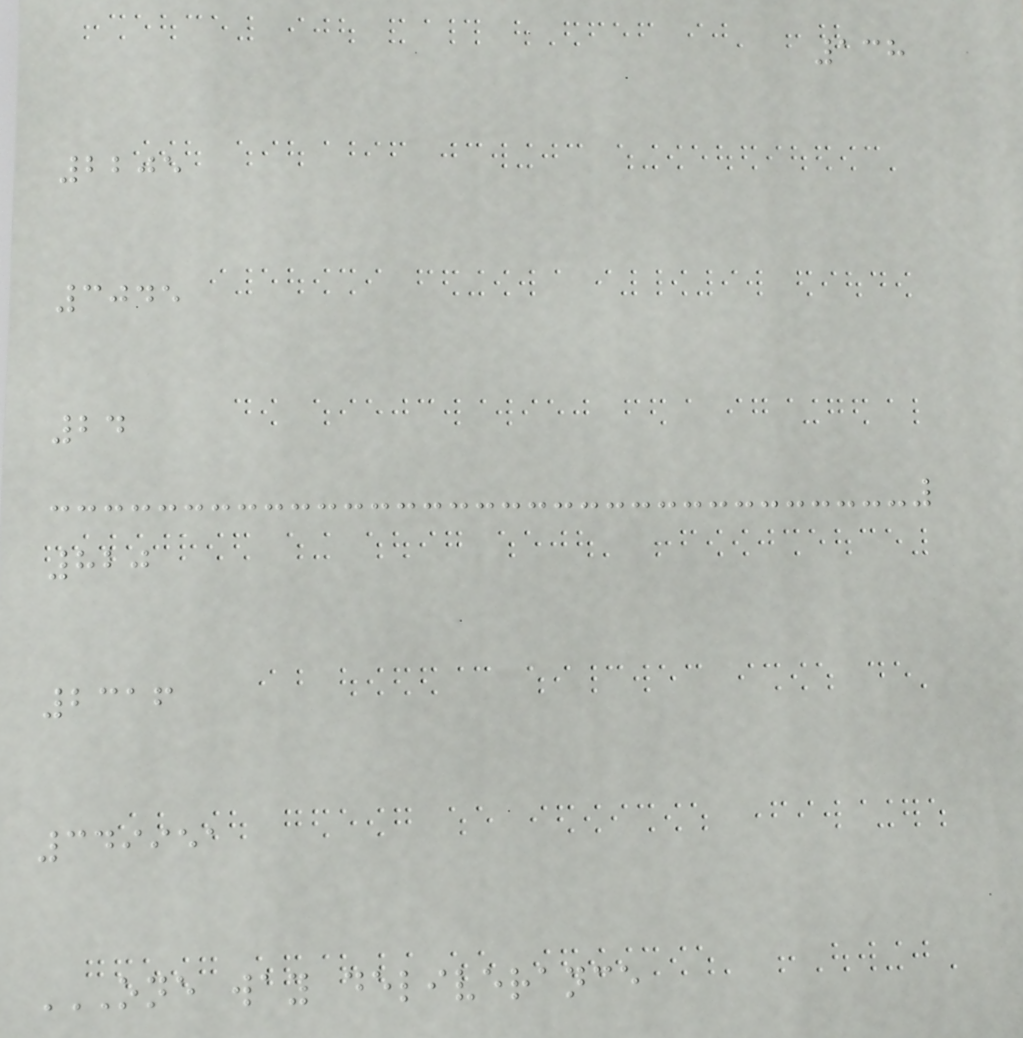138
2205
3045
24
820
2316
349951
ONE WAY DELIVERANCE
